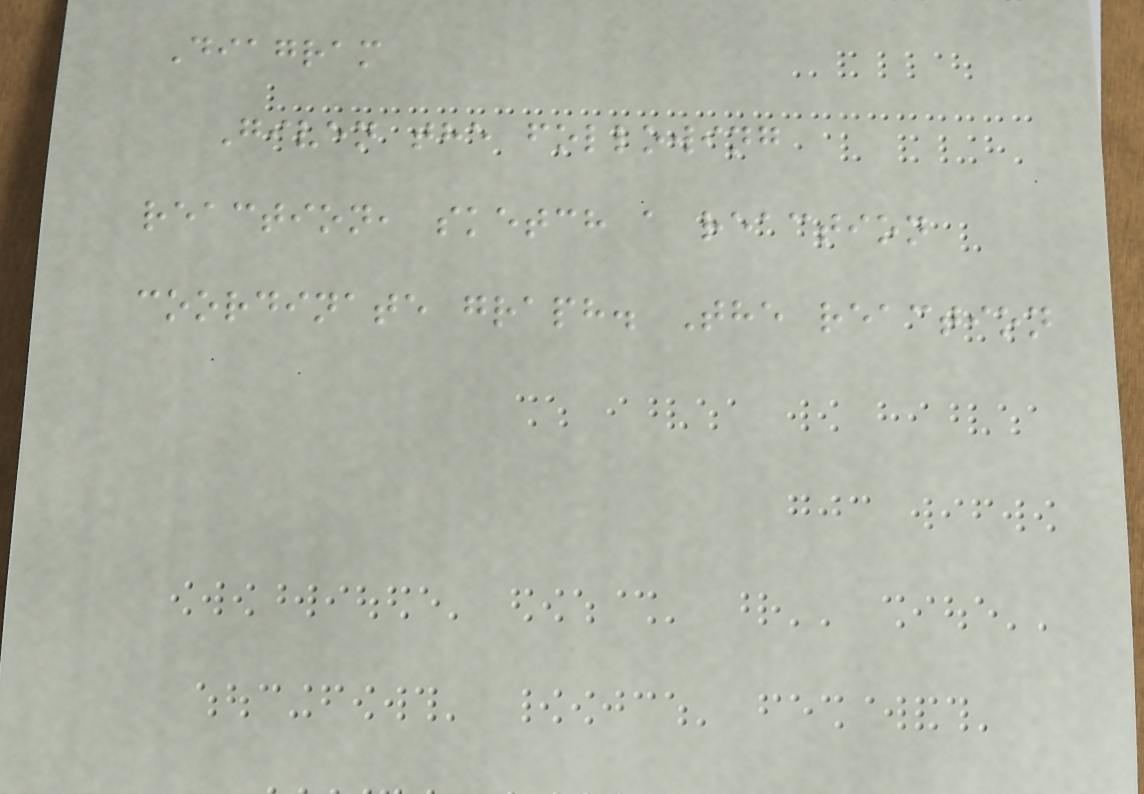Diagram
Given the following
reaction, sketch a reaction
coordinate graph. The reaction
